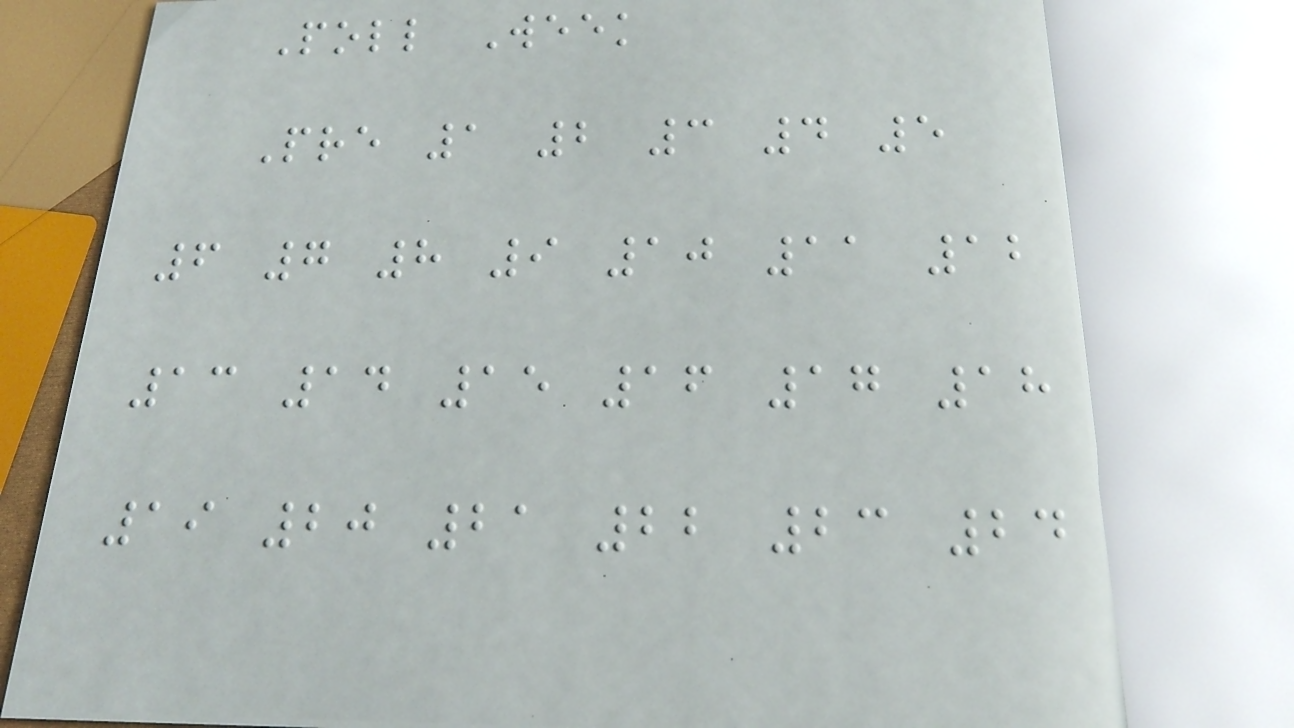Poll Week
Pre 1 2 3 4 5
6 7 8 9 10 11 12
13 14 15 16 17 18
19 20 21 22 23 24
